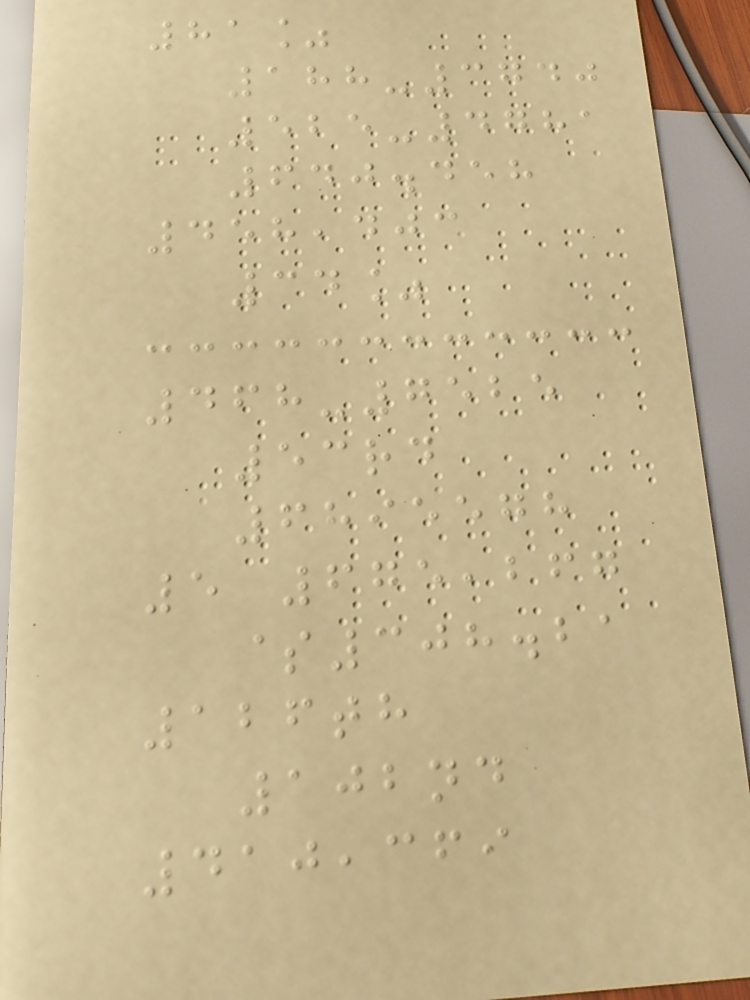81%
188-3740
525-4781
640.458
458,403
34%
468-7525
53rd
6895578
5 675,267
$308.21
126th
102nd
410,369
